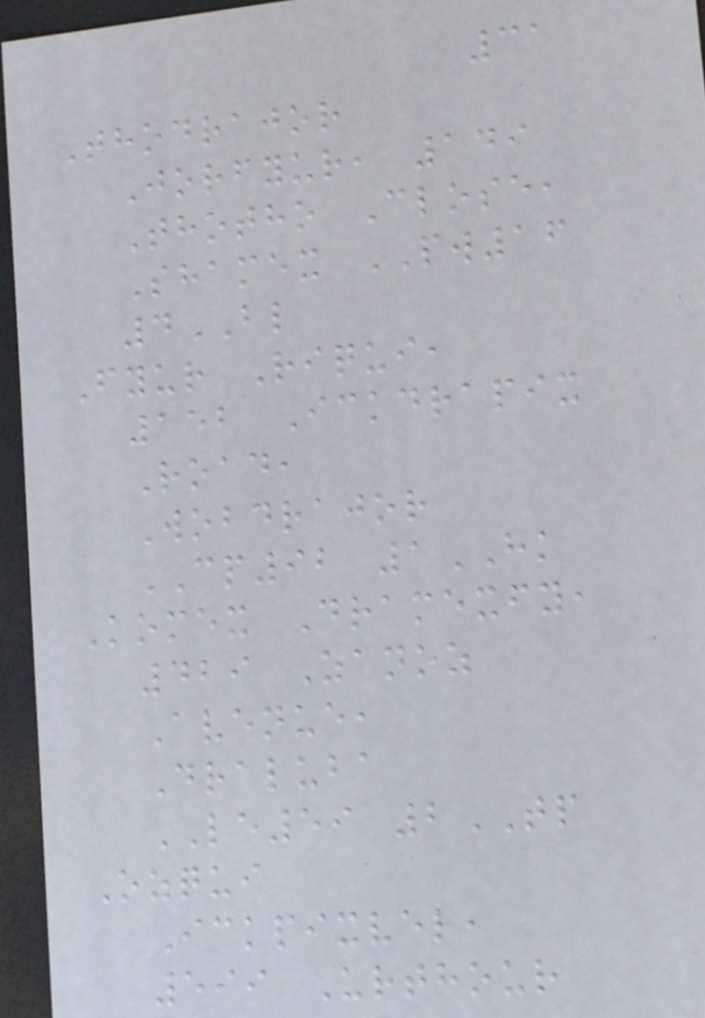31
Thodrajor
Jorfyur, 149
Thotho Close,
Shamex PW16
4BL
Fyur Riqui,
152 Ickdrapix
Road,
Wobdrajor
CP92 1HK
Komex Dramexfy,
429 Zanoz
Avenue,
Draluba
LE59 2TP
Ozqui
Ickpixvel,
599 Urthour
